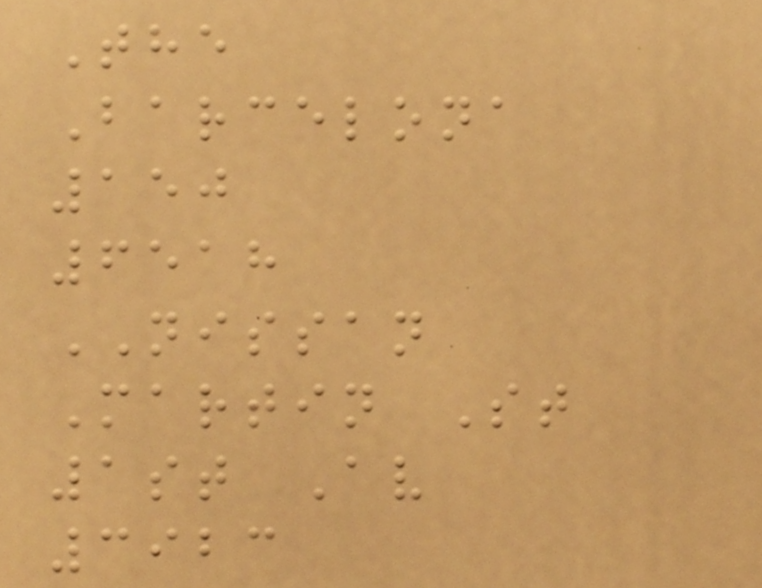The
Barcelona
150
6518
NISSAN
Martin St
1st Av
3923
